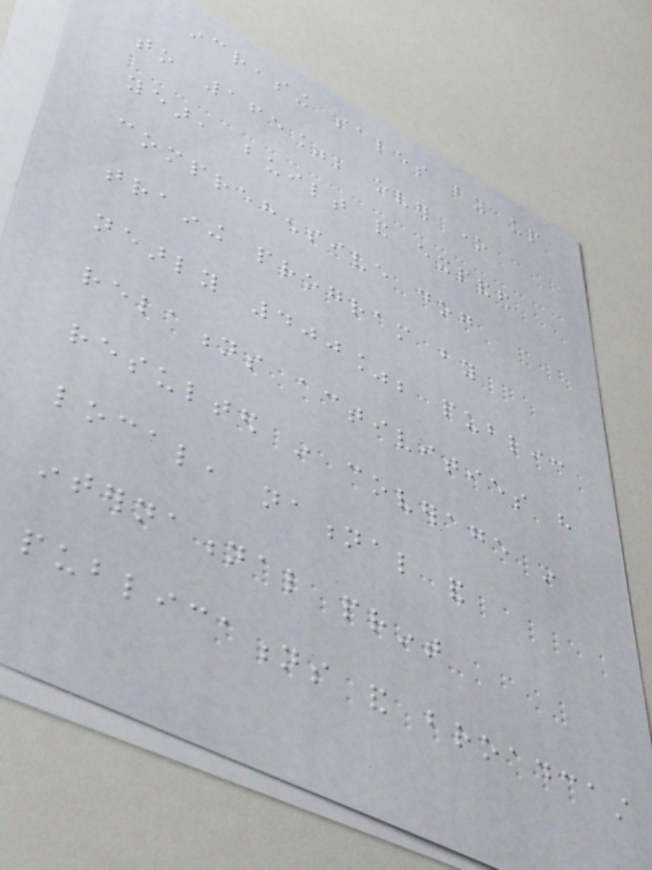increasing sales by up
to 165%; over one
year, built and expanded
comprehensive dog
training program by
nearly 400%; public
relations activities have
resulted in coverage in
local, national and
international print
publications and broadcast
